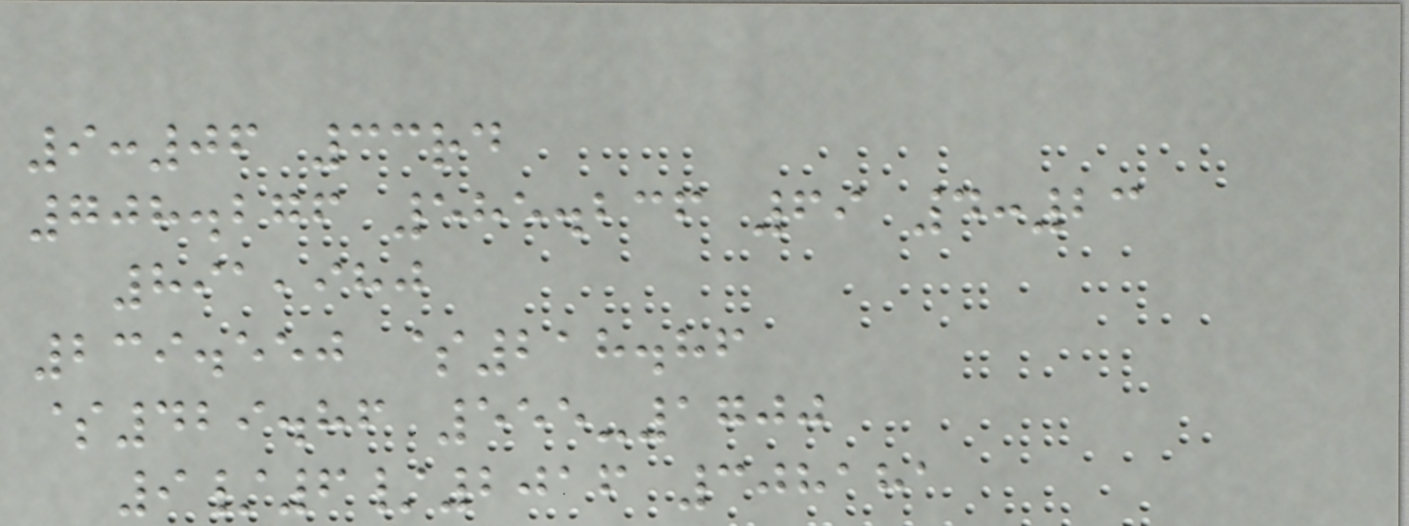9:06 33rd
708.276 585.236 69 4:23
891,980
239.550 $218.86
$429.86 555-1700
9/6/2016 308181
